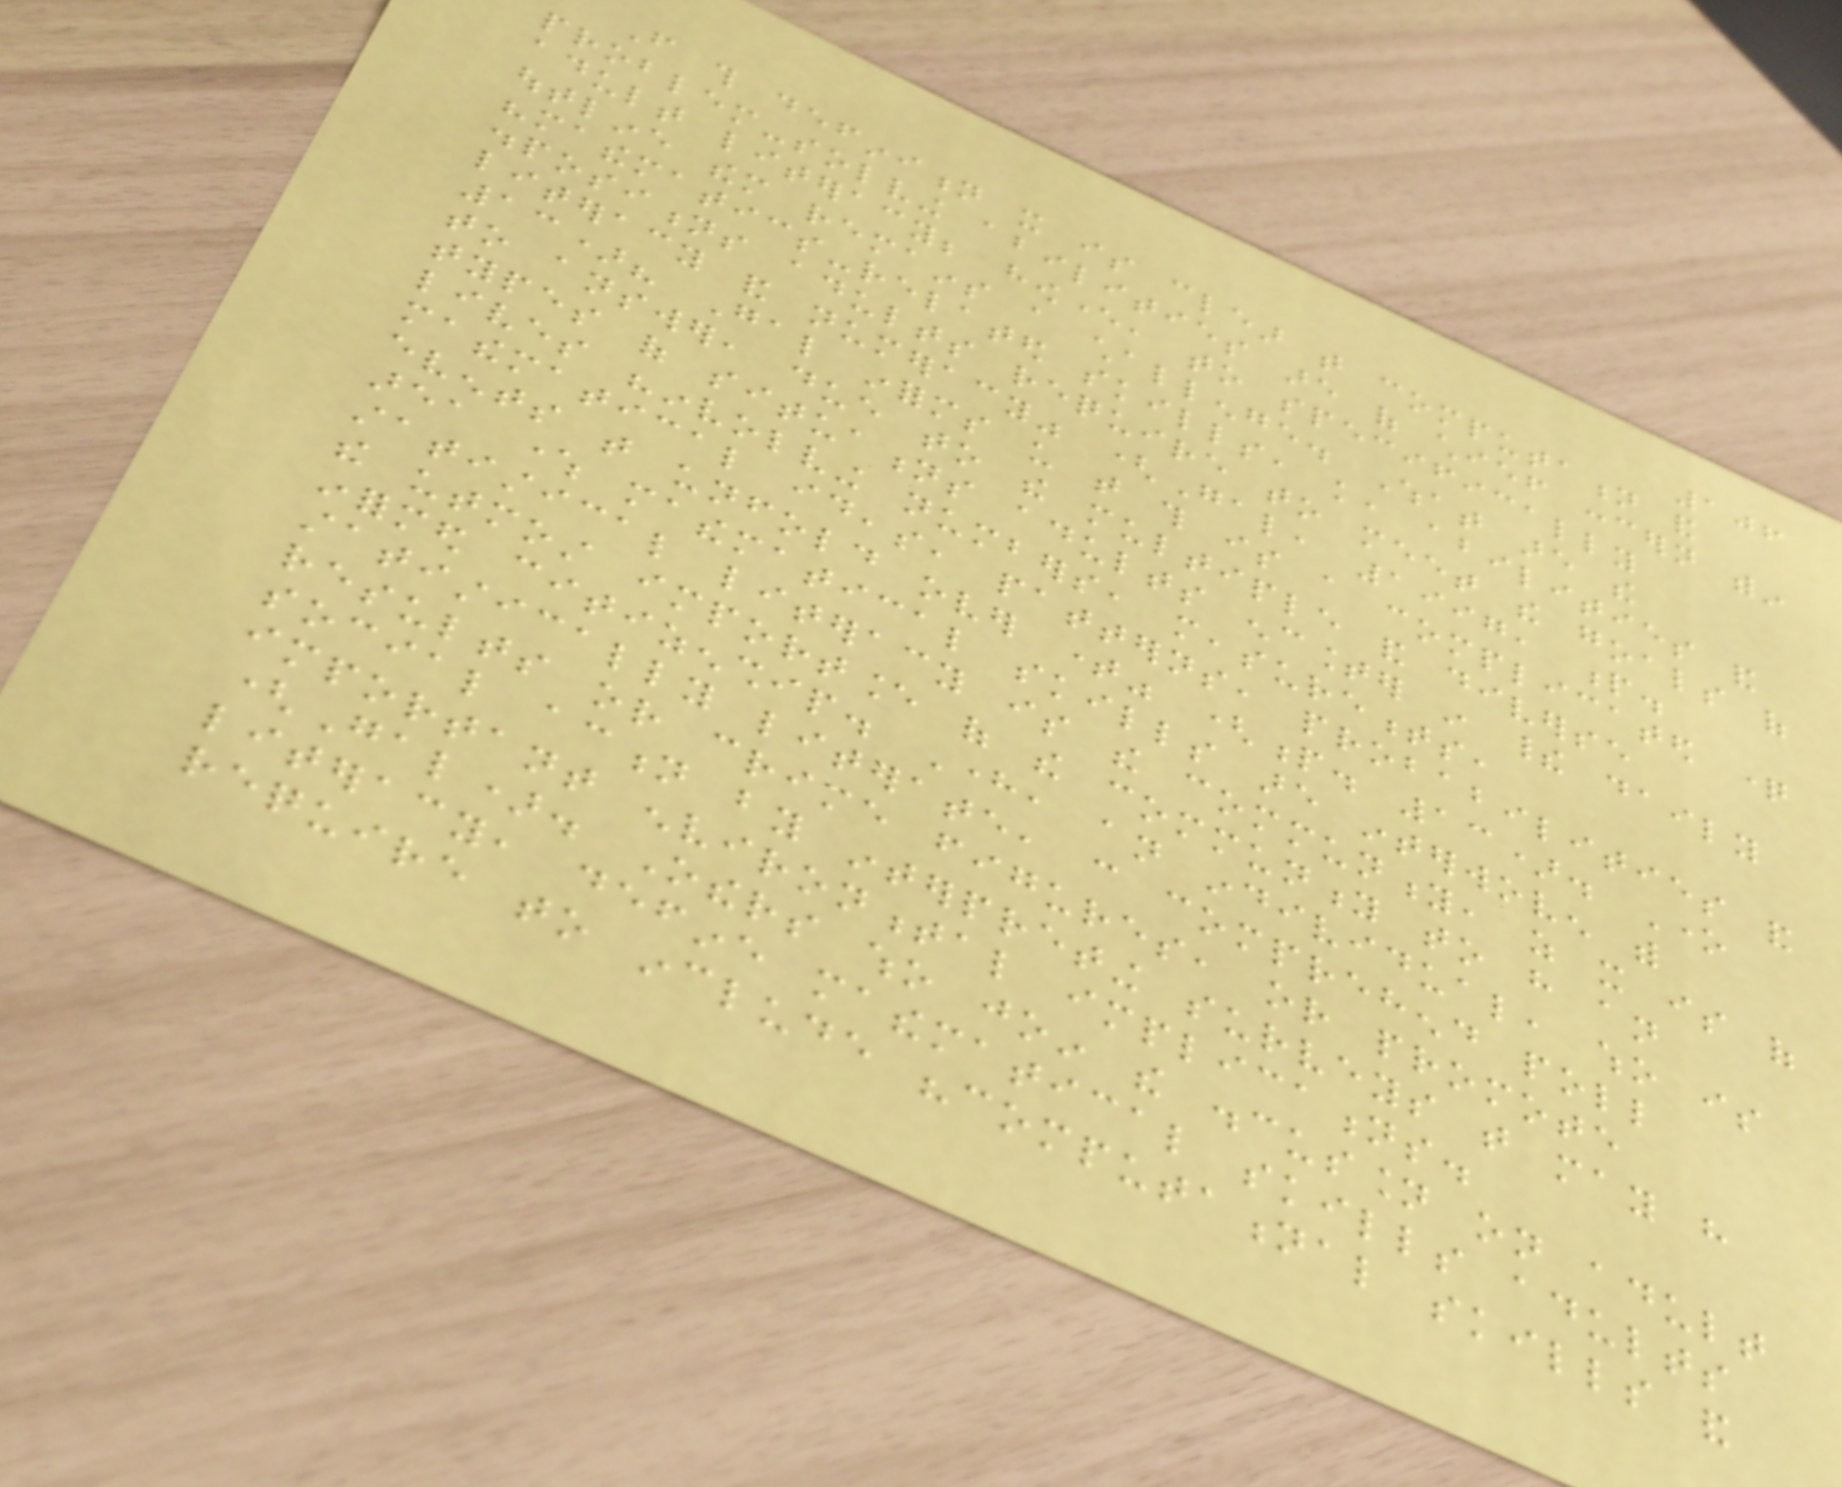106
From this definition it is clear that computation and
problem-solving abilities are of chief concern within
adult literacy; however, to specifically
outline them remains a challenge. What are the
"mathematics-related skills, knowledge, abilities and
dispositions adults require to meet the goals of
literacy and numeracy" (Gal, 1997, p.
13)? Gal informs us that this is a complicated question
to answer, due to the multiple and diverse
types of situations adults encounter in their daily
lives "involving numbers, measurements,
mathematical ideas, patterns, probabilities and
events that unfold over time" (p. 13). One
area where mathematical skills are interwoven with
statistical literacy is the community, as it is of
the utmost importance of the community to have an
informed citizenship. Here, an individual, who is
statistically literate, can comprehend poll
results or crime figures, or promote
social action by interpreting surveys that may have
important environmental implications.
(Gal). Others who join the discussion on adult
literacy, define mathematical skills adults
require to include "computational skills and
